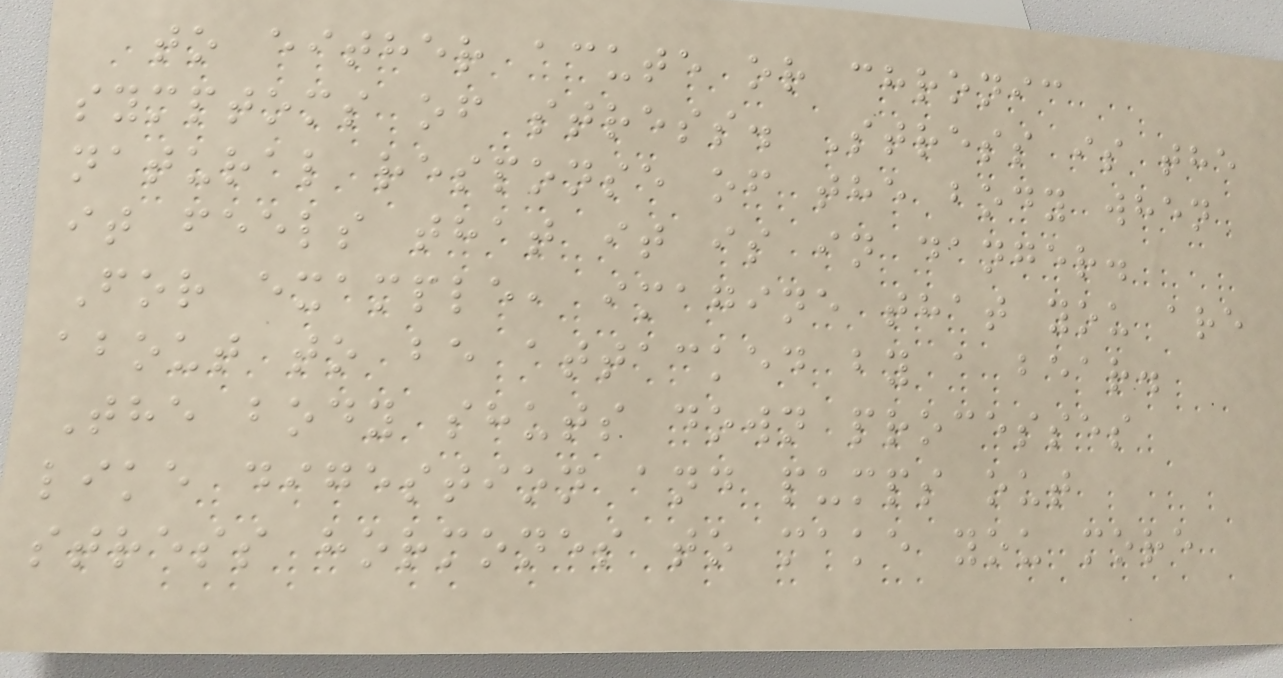to either acute or chronic
symptoms of stress. Stress is the
natural response of the body when
it feels that it is in danger.
For example, imagine that you are
about to be attacked by a bear.
The body shuts down processes
like digestion and pumps out
stress hormones to make you more
